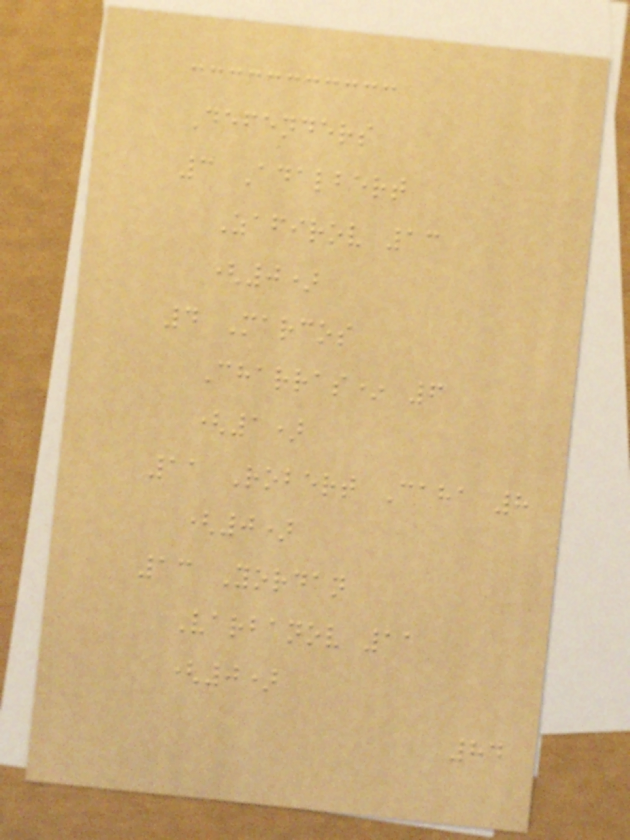Defenders
3 Adalbert
Zafirov 13
(0)
4 Marcos
Charras* 6
(1)
11 Robert Caha 8
(0)
13 Yordan
Varbanov 11
(0)
84
